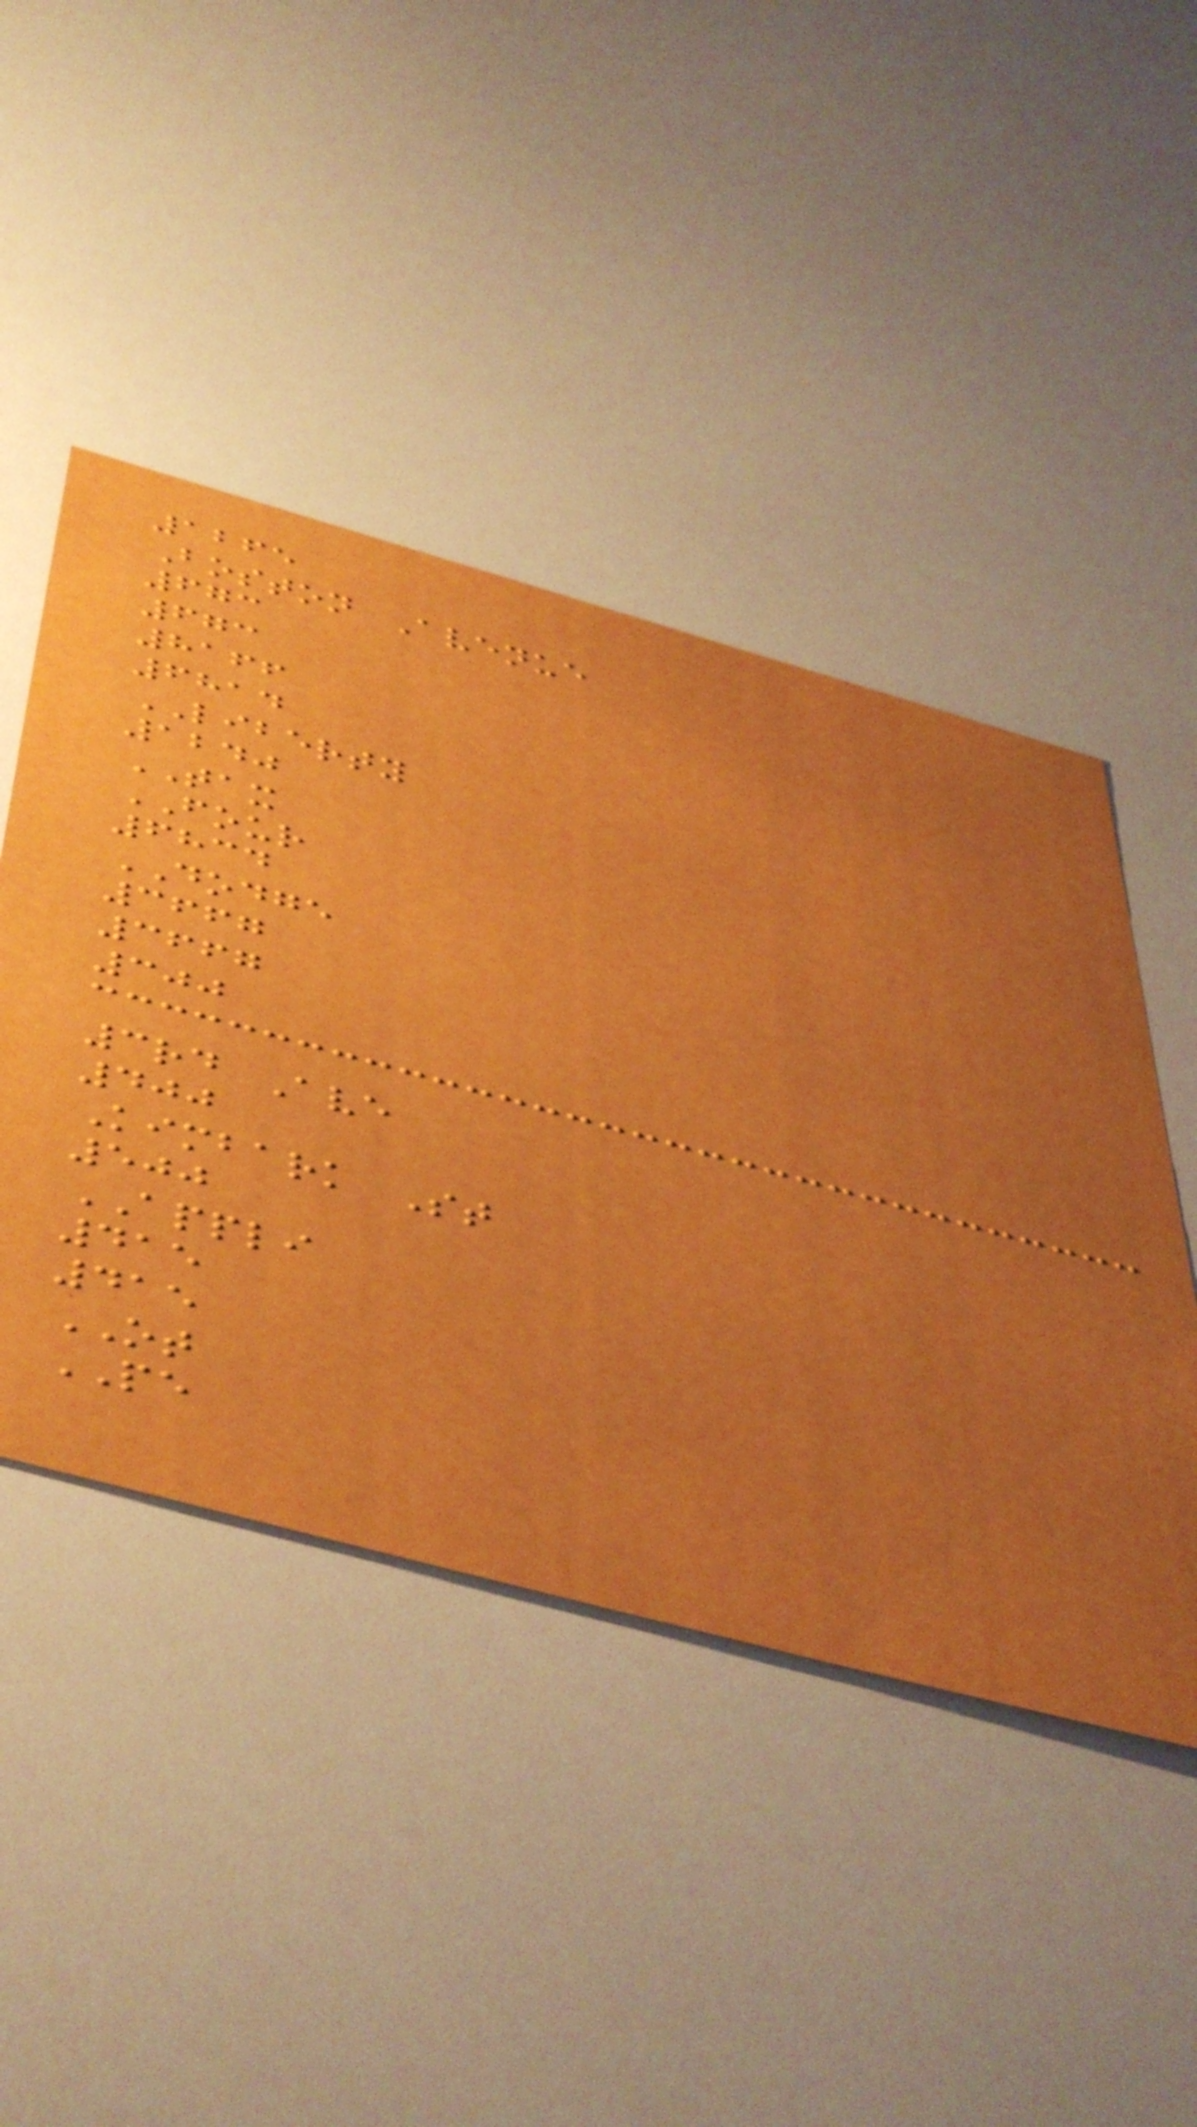1265
Boston Avenue
673
673
8166
6814
LIBERTY
1240
TAX
FOUR
6834
DODGE
3667
3667
300
3rd Ave
400
Kimbark St
500
APPLI
415
415
OT
PE
